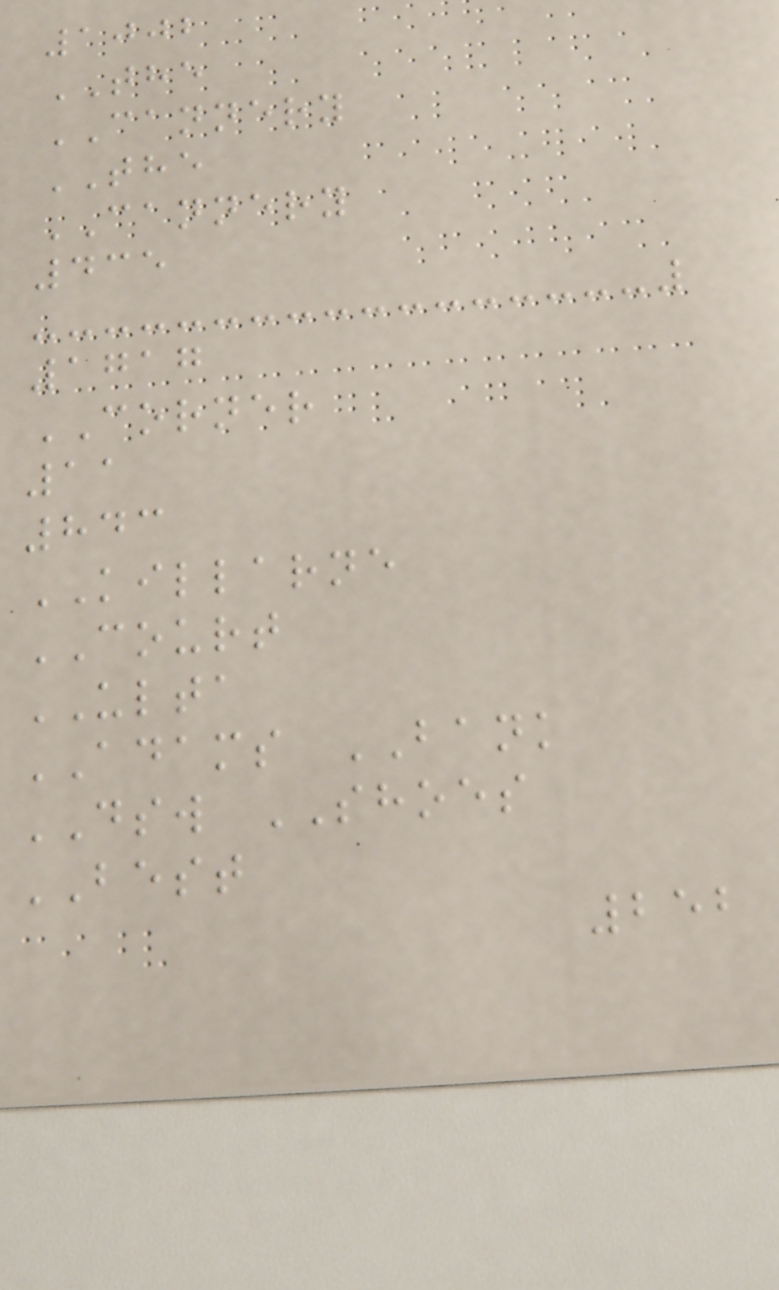1002
THE
CANNERY
THE
CANNERY
435
1717
CORNER
11
843
KILLARNE
COURT
ULTA
ADAMS BANK
DSW SHOES
BEST
252
